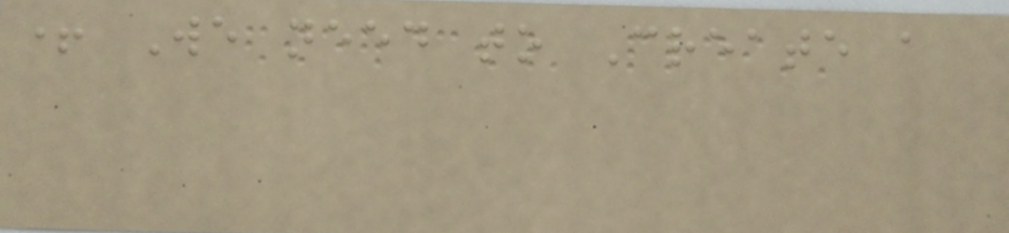+ We need to Create a
